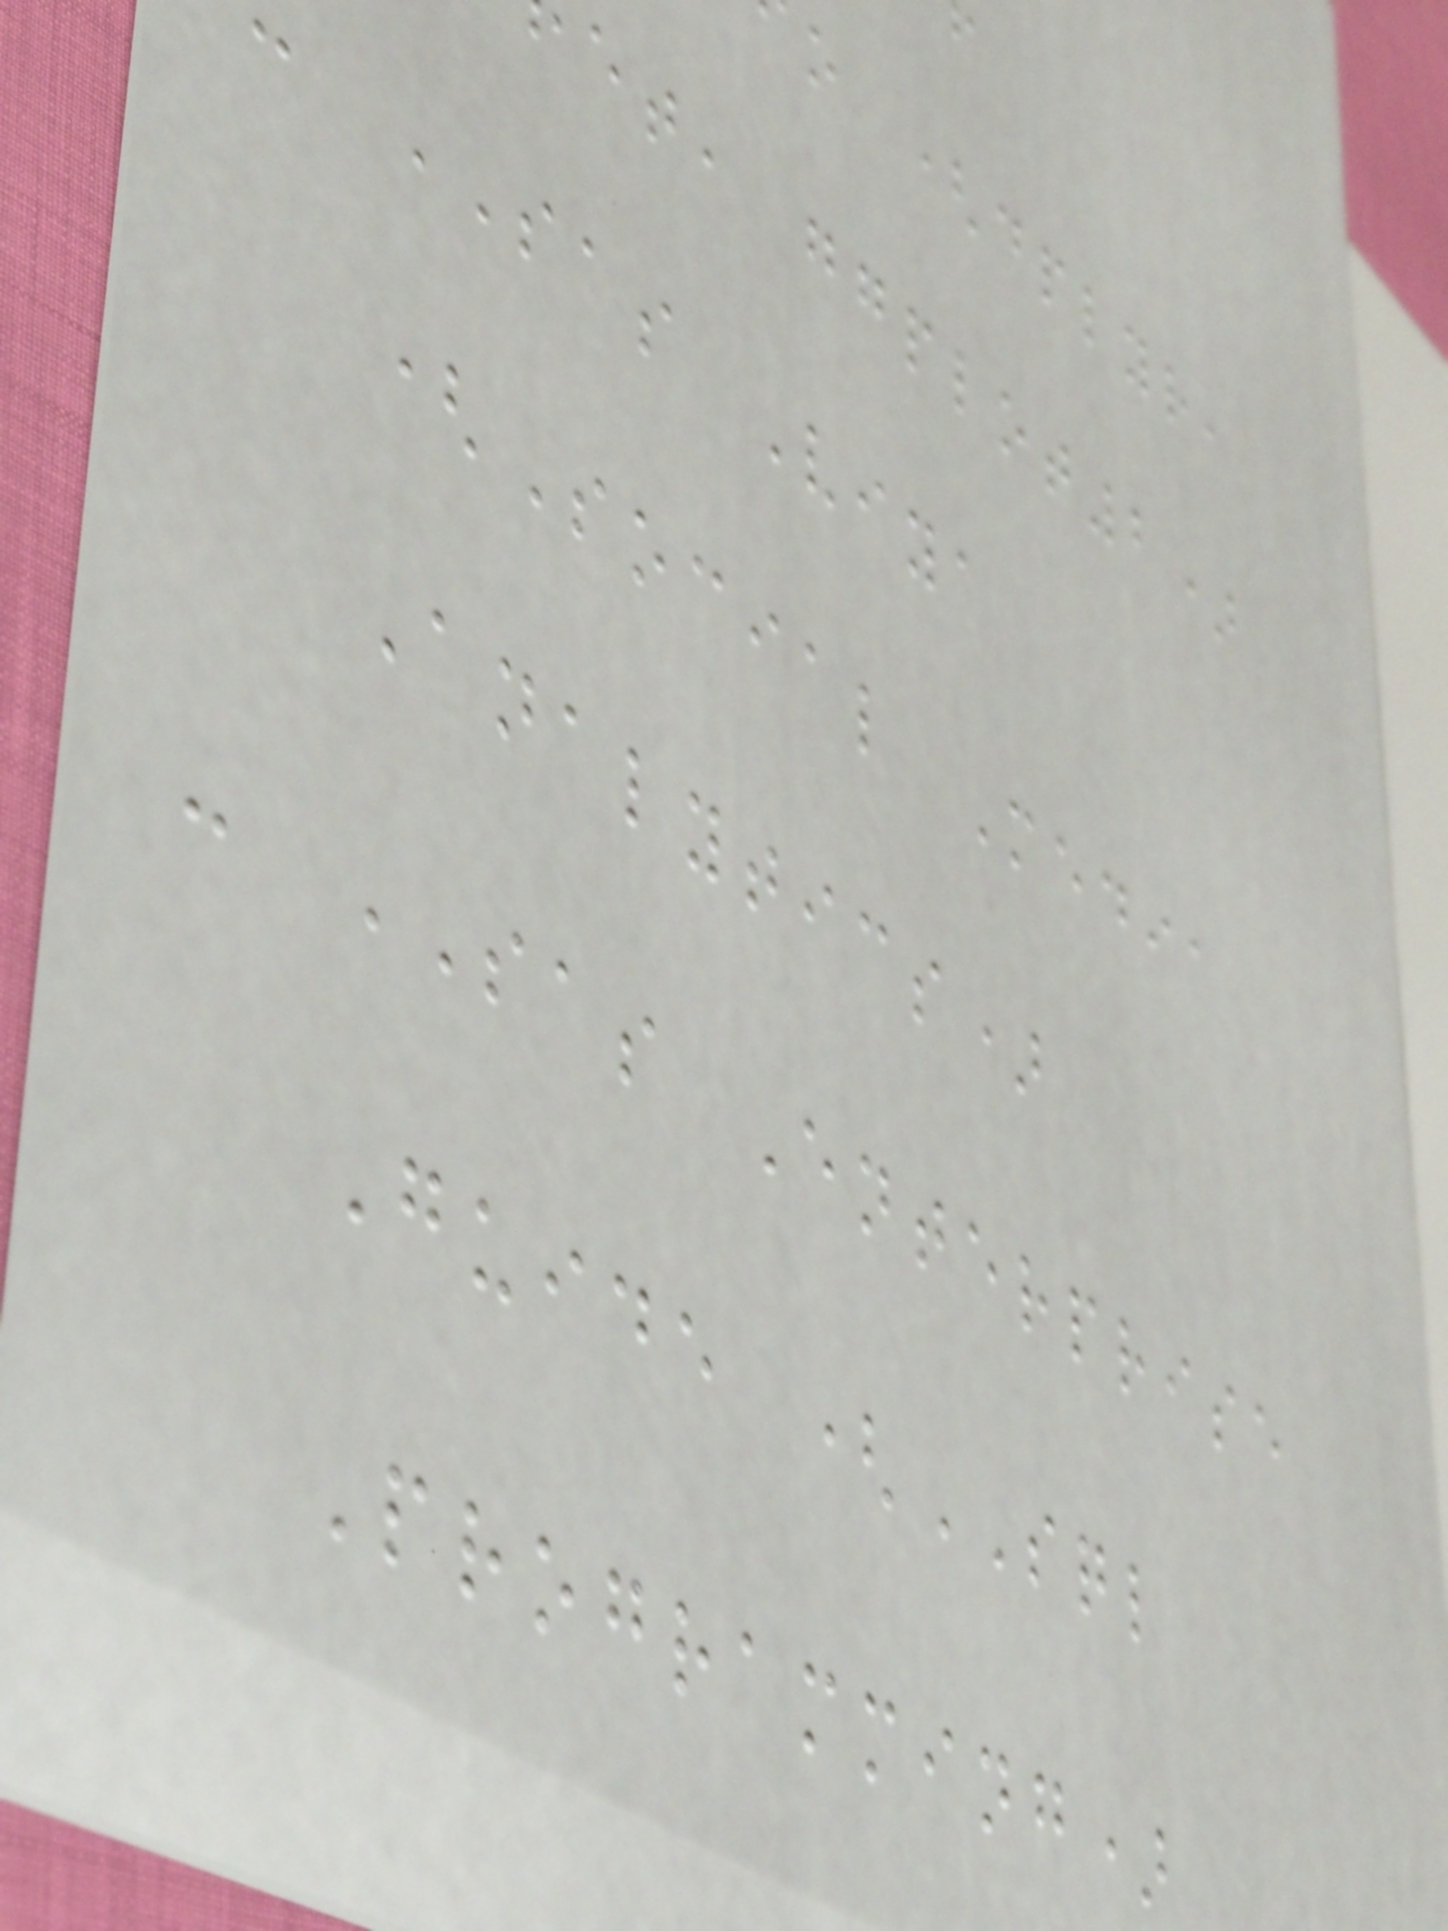o (dplyr,
et, ggplot2)
SAS Viya
(Social Media
Analytics)
- SAS Enterprise
Guide (SQL
Programming)
